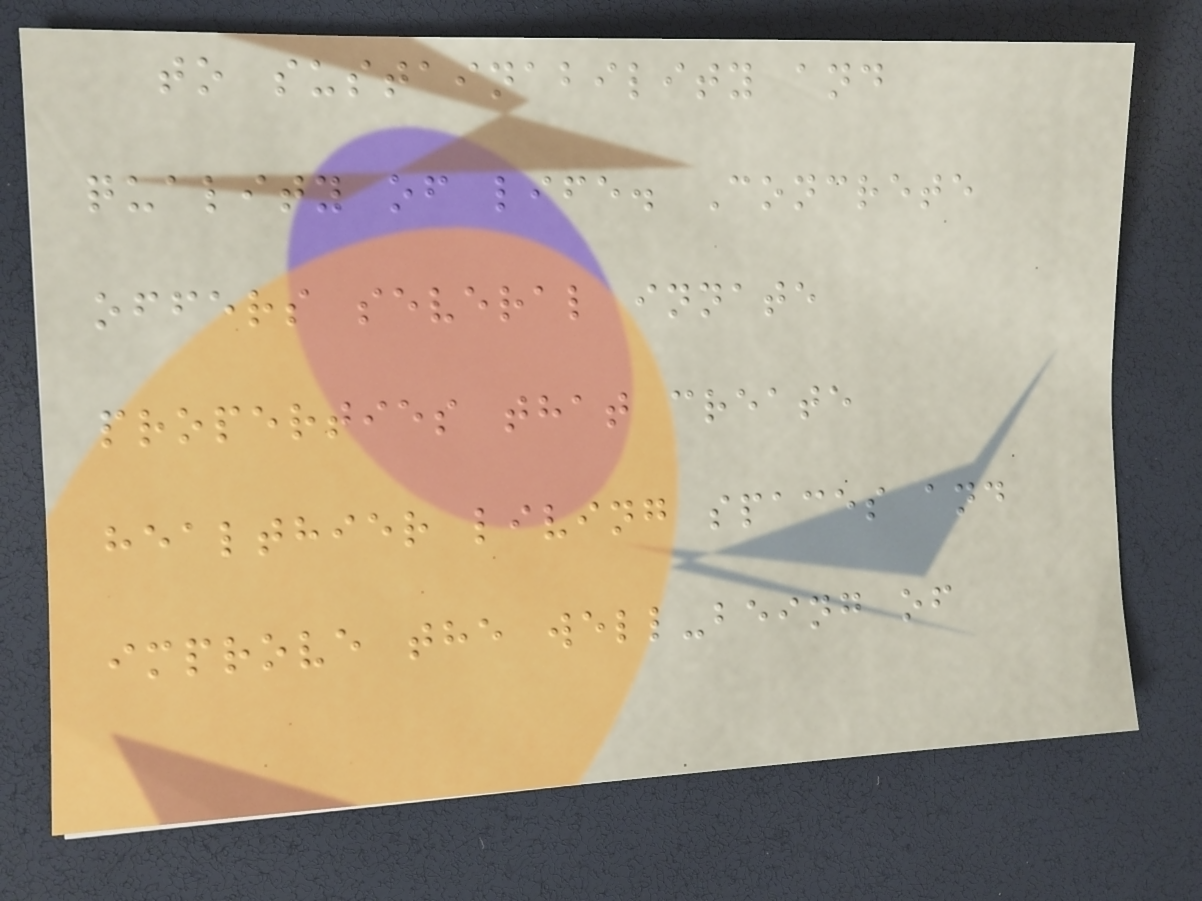to sustainability and
quality of life. Concrete
offers several innate
properties that create
healthier living spaces and
improve the well-being of
